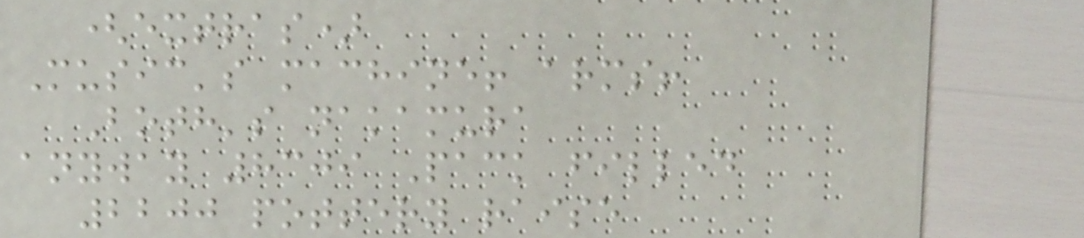(extras)
Music's machine! arms!
Both's nakamura
anyway 8309 Pack filled
2200 pottery raise
